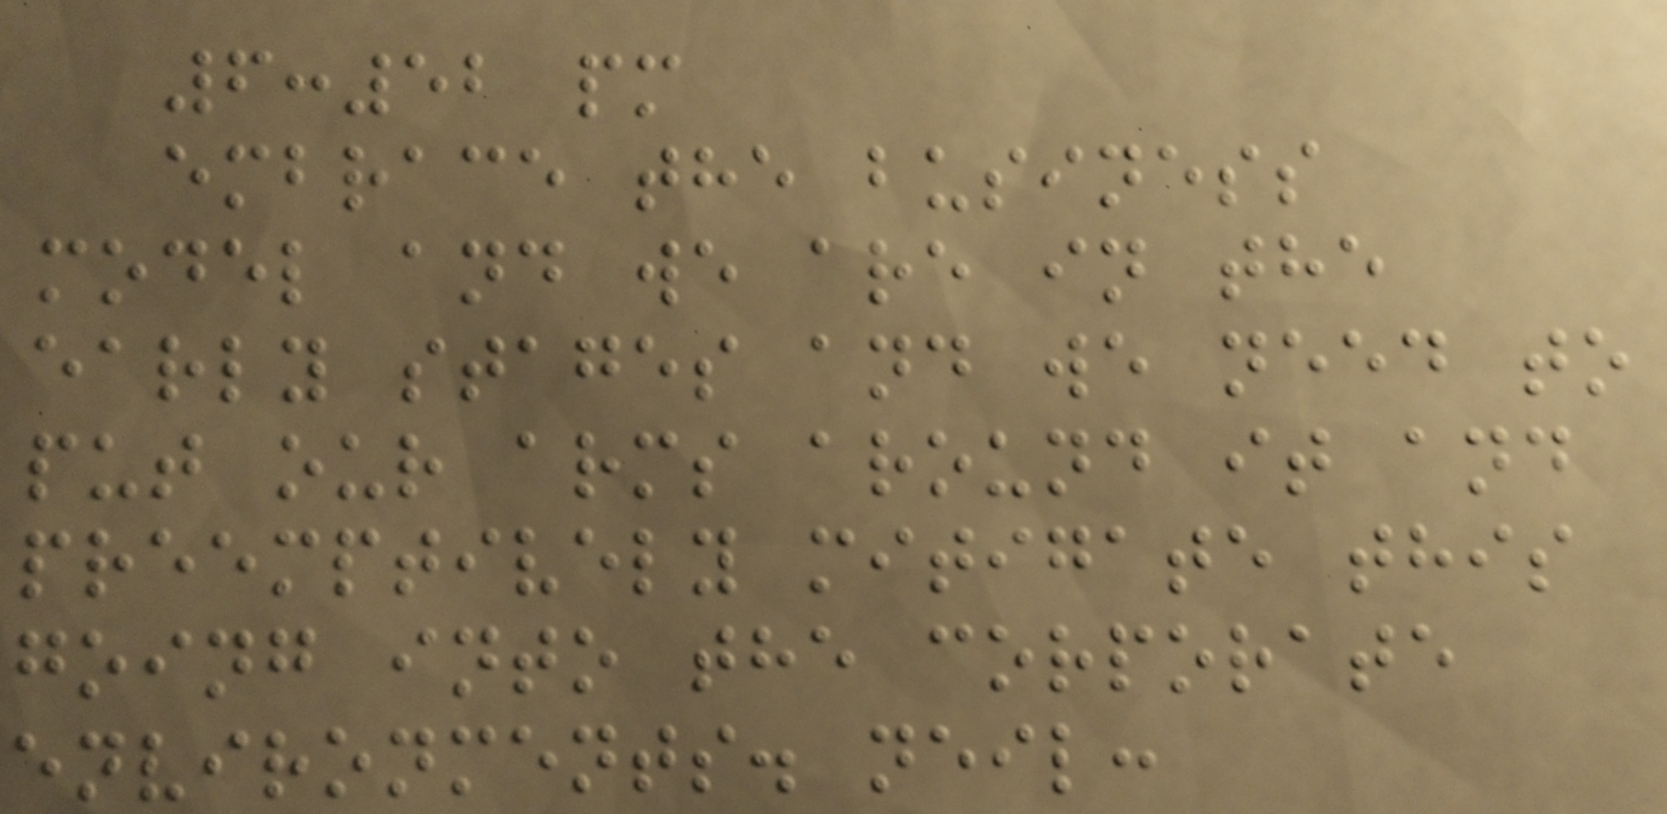6:52 pm
embrace the business
model and we are in the
early stages and we need to
put our arms around it and
preemptively mitigate this
going into the corporate
environments. neil:
